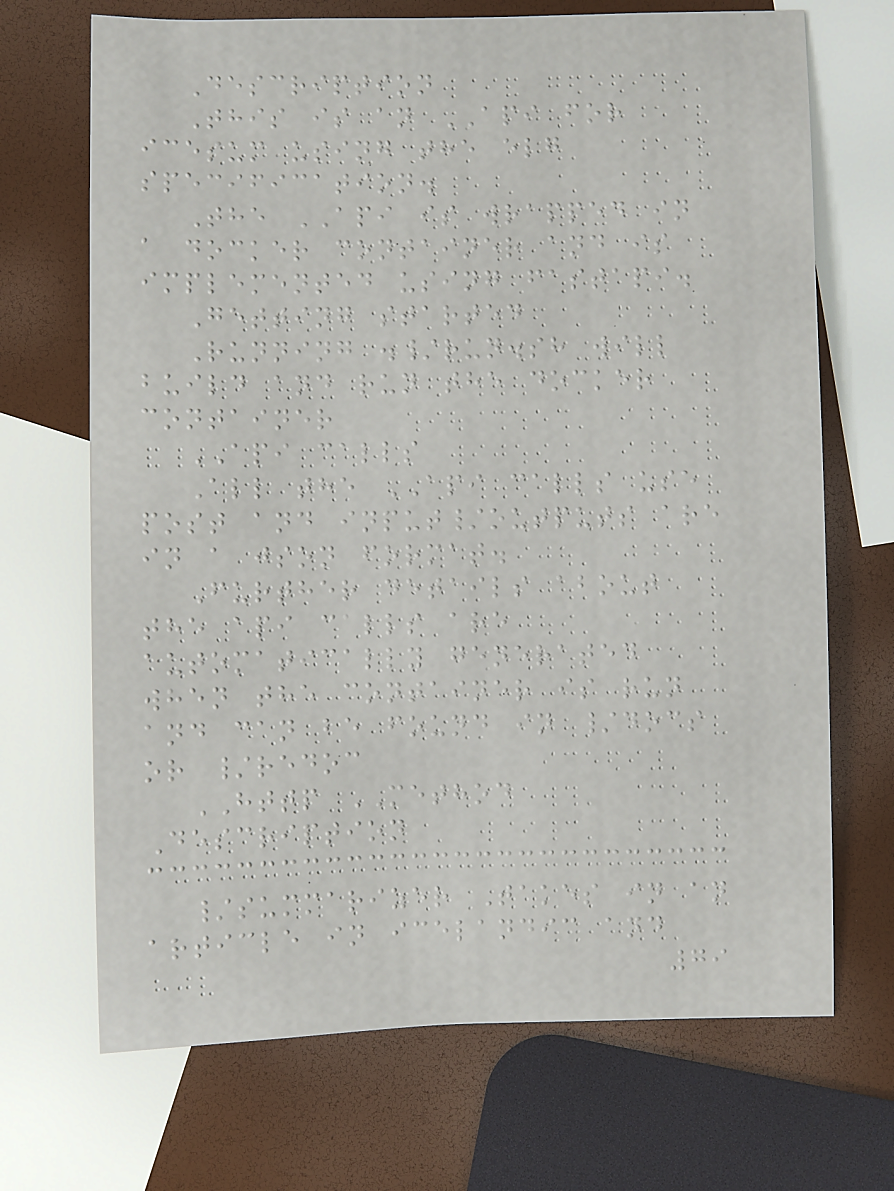Description
This is an API for
icesum using the elg
specification.
The API is wrapped in
a docker container and is
implemented using fastapi.
Getting started
Running ./run.sh will
build and run the docker
container
API calls
All the API calls use
post and input/outputs are
in a json format.
Further details about
the api calls are
automatically generated
when the container is run
and can be found in /docs
or /redoc
HTTP METHOD
Description
/summarizer Takes in an
article in icelandic and
79
